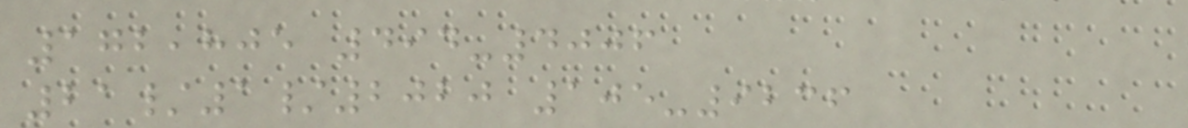172,805 494-4006
21/1/2020 105-9236
